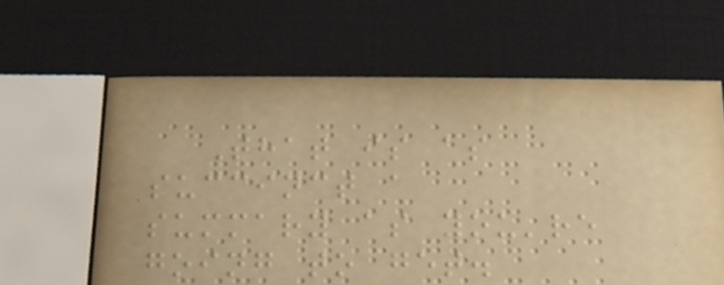That is as
succinct a
summary as you're
going to get.
